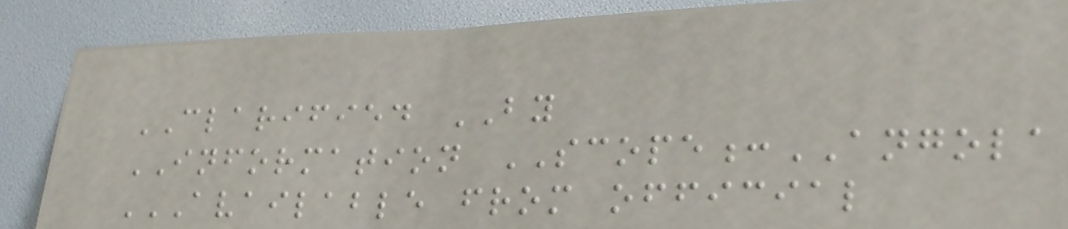CLARIFIED BY
INFORMATION SCOPE:ANGOLA
AVAILABLE FROM OFFICIAL
